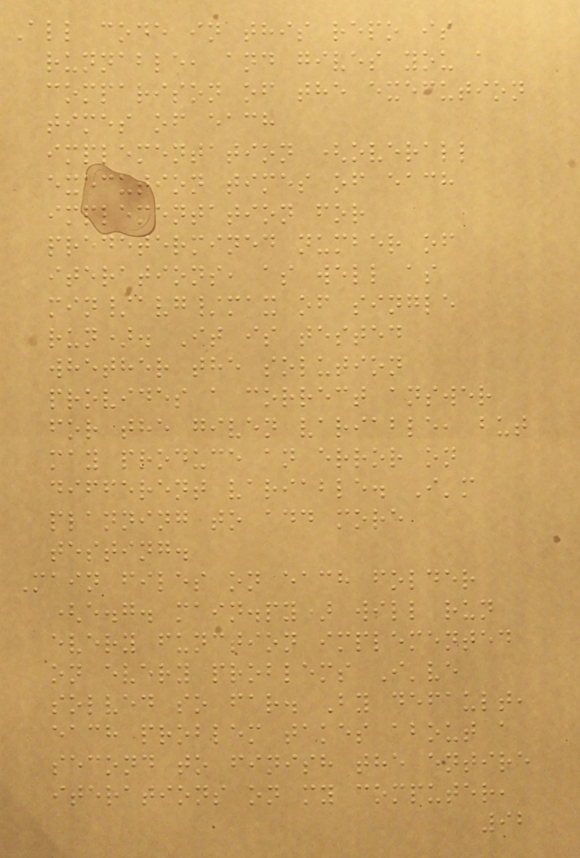All code in this repo is
runnable, and gives you a
comparison of the execution
times of each
implementation (overall
execution times of each
implementation for
predetermined number of
iterations, as well as
min/avg/max of single
run). It is tested
whether the solution
provides a correct answer
for the given variable, but
may produce an error on
different variable. I'm
planning to add more
testing.
Main files on each folder
(e.g. main.py) will run
every function implemented
on every problems I've
solved so far. By default,
each problem takes about a
second to finish the entire
iterations on my computer,
92
